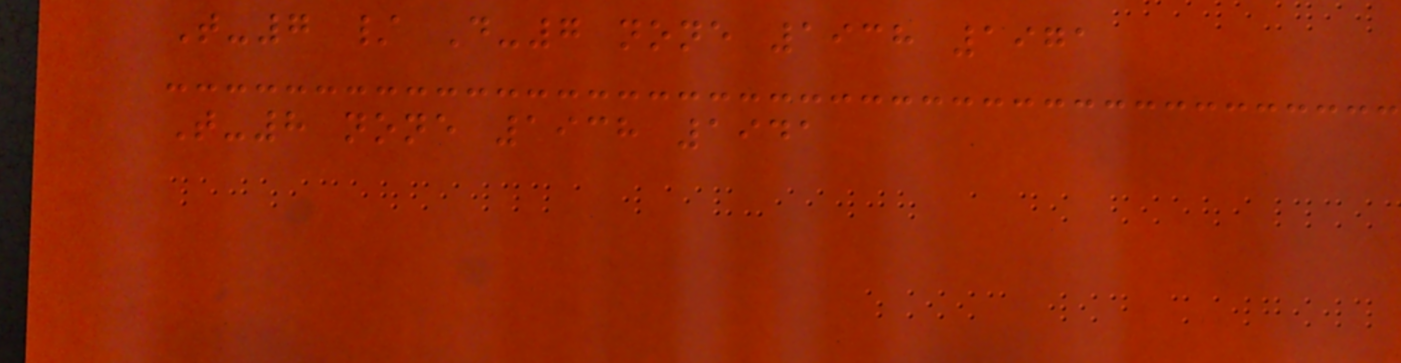T-7 / D-7 none 1938 1971
T-8 none 1938 1941
